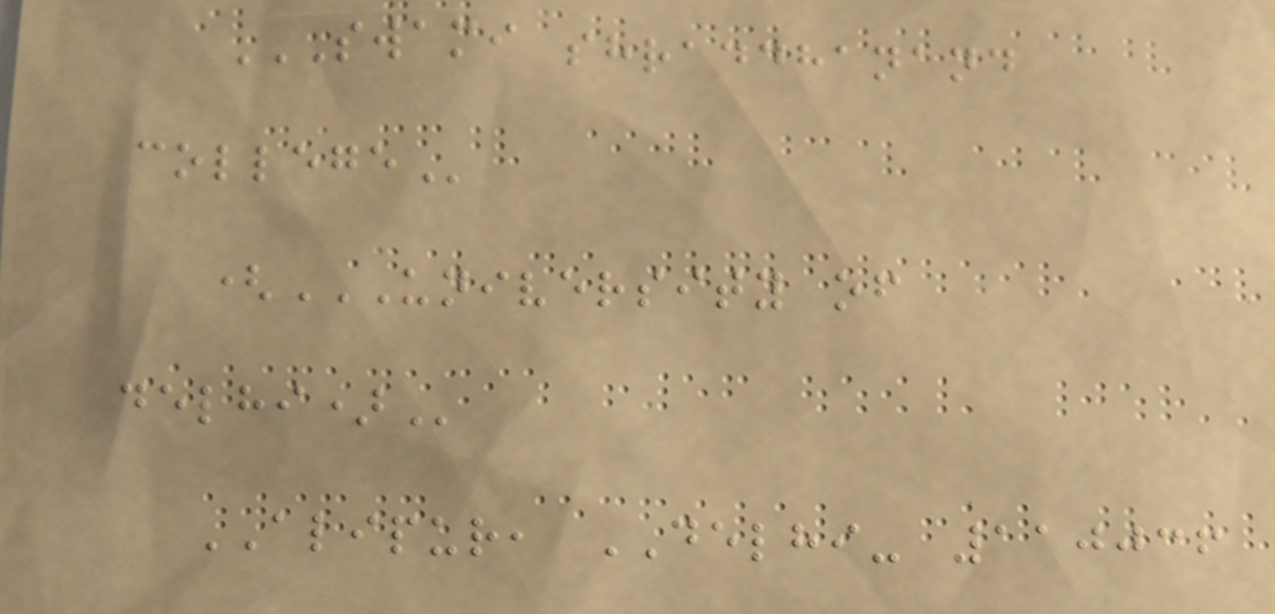SWAMI SHRADDHANAND
COLLEGE
(UNIVERSITY OF
DELHI)
ALIPUR, DELHI- 110036
